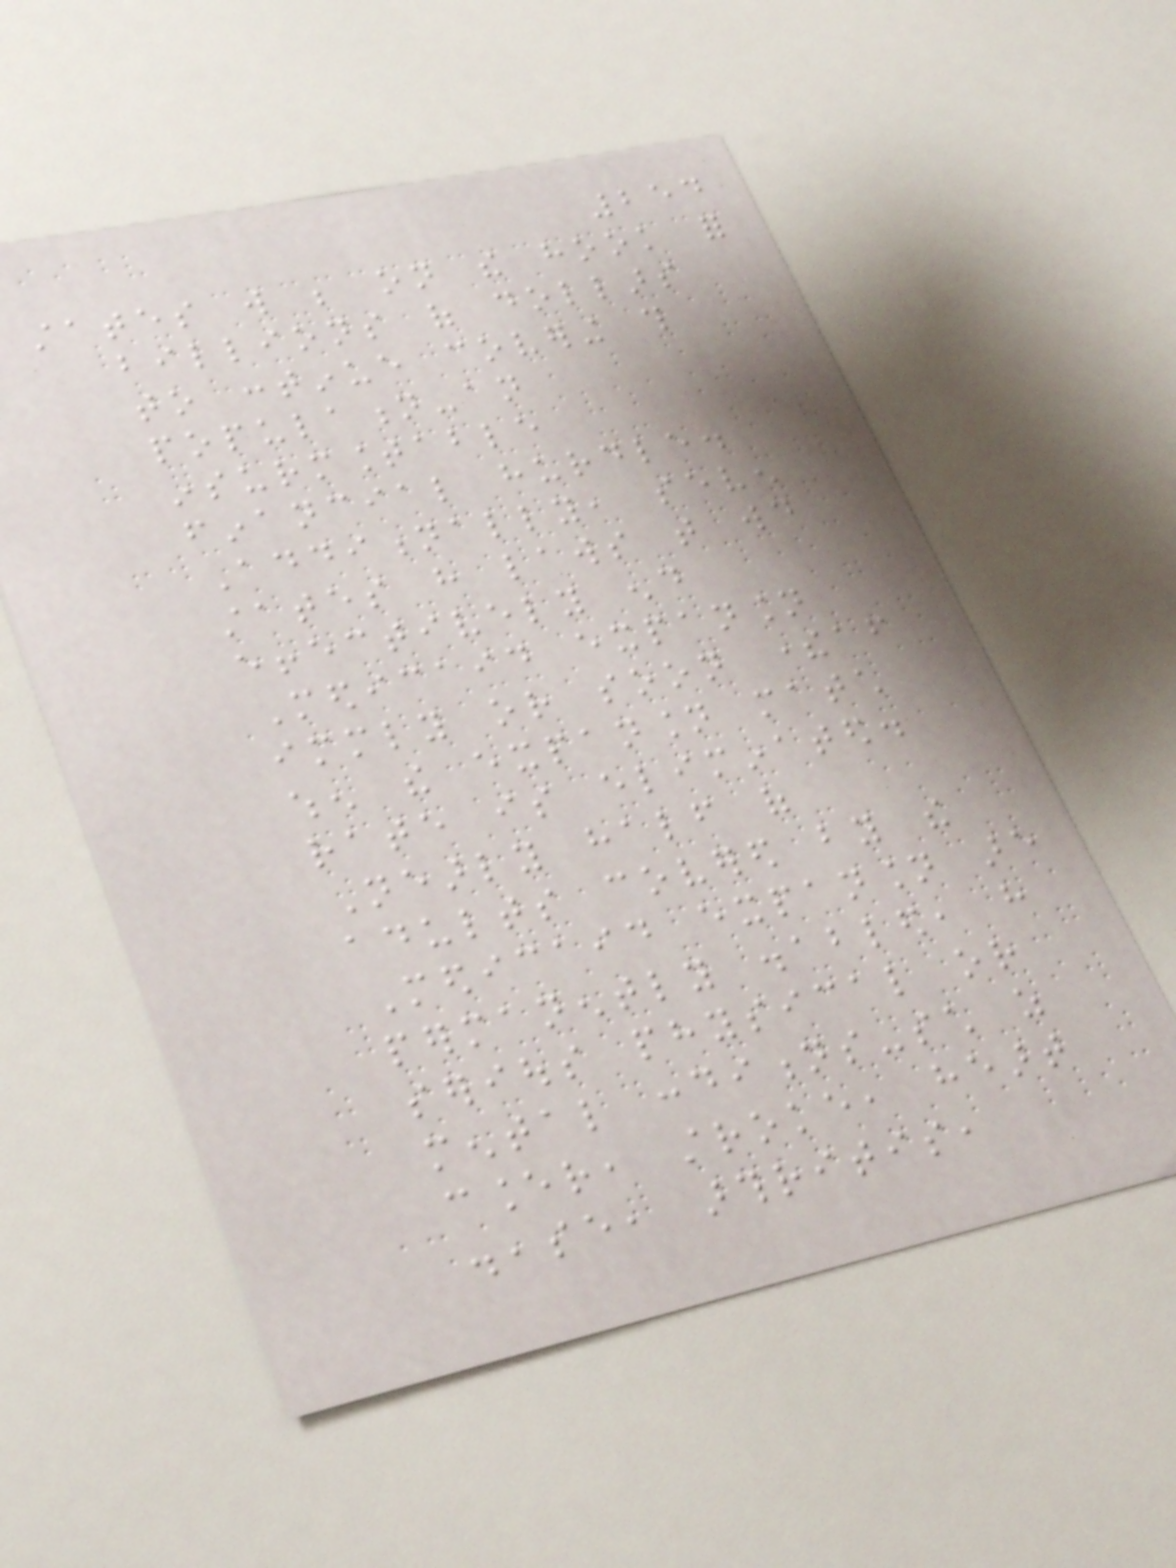254
states will be on the hook for
billions of dollars
to continue covering this
population-an
insurmountable
financial hurdle.
Additionally, seven
states have laws that would
effectively end
Medicaid expansion
immediately or soon thereafter
when the expansion match
rate is eliminated.
Nearly half of
adults covered by the
Medicaid expansion are
permanently disabled, have
serious physical or
mental conditions-such as
cancer, stroke, heart
disease, arthritis,
